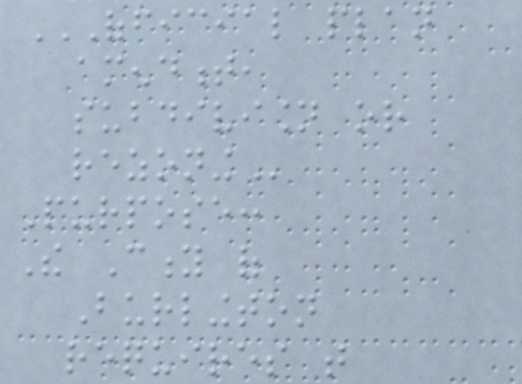OFFICIAL PLAN
AMENDMENT,
SUBDIVISION OR
REZONING
Purpose:
The City of
Burlington
requires that
